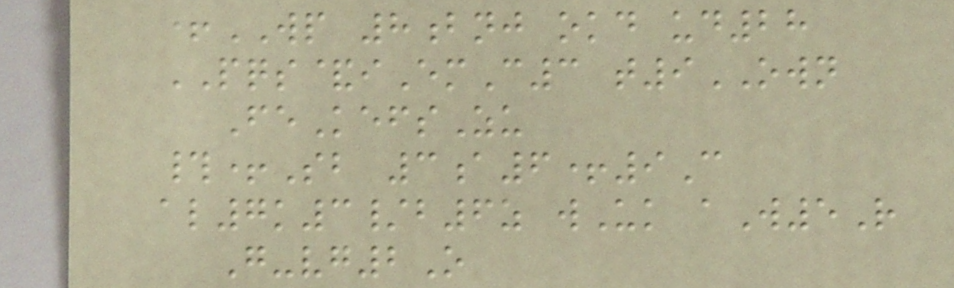+WP 8bnj okd ud28
PQS&iEmC3 t9OWN
FeKefsZu
#+Sb 3a6+9C
al7k3/b6z wUk aW5R
G-vg2O
